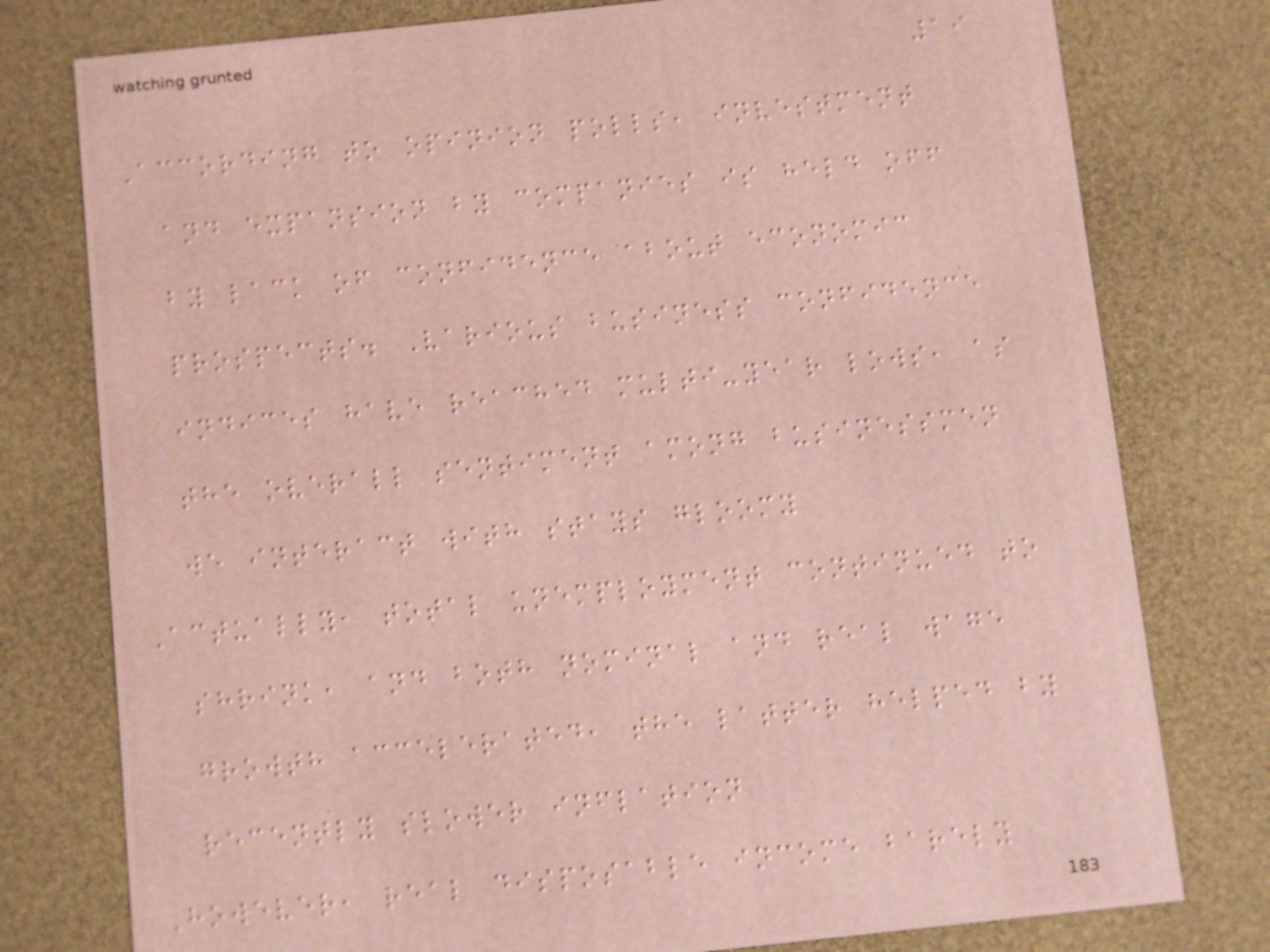19
According to opinion polls, investment
and expansion by companies is held off
by lack of confidence about economic
prospects. Various business confidence
indices have reached multi-year lows, as
the overall sentiment among businessmen
we interact with stays gloomy
Actually, total unemployment continued to
shrink, and both nominal and real wage
growth accelerated, the latter helped by
recently slower inflation
However, real disposable income barely
